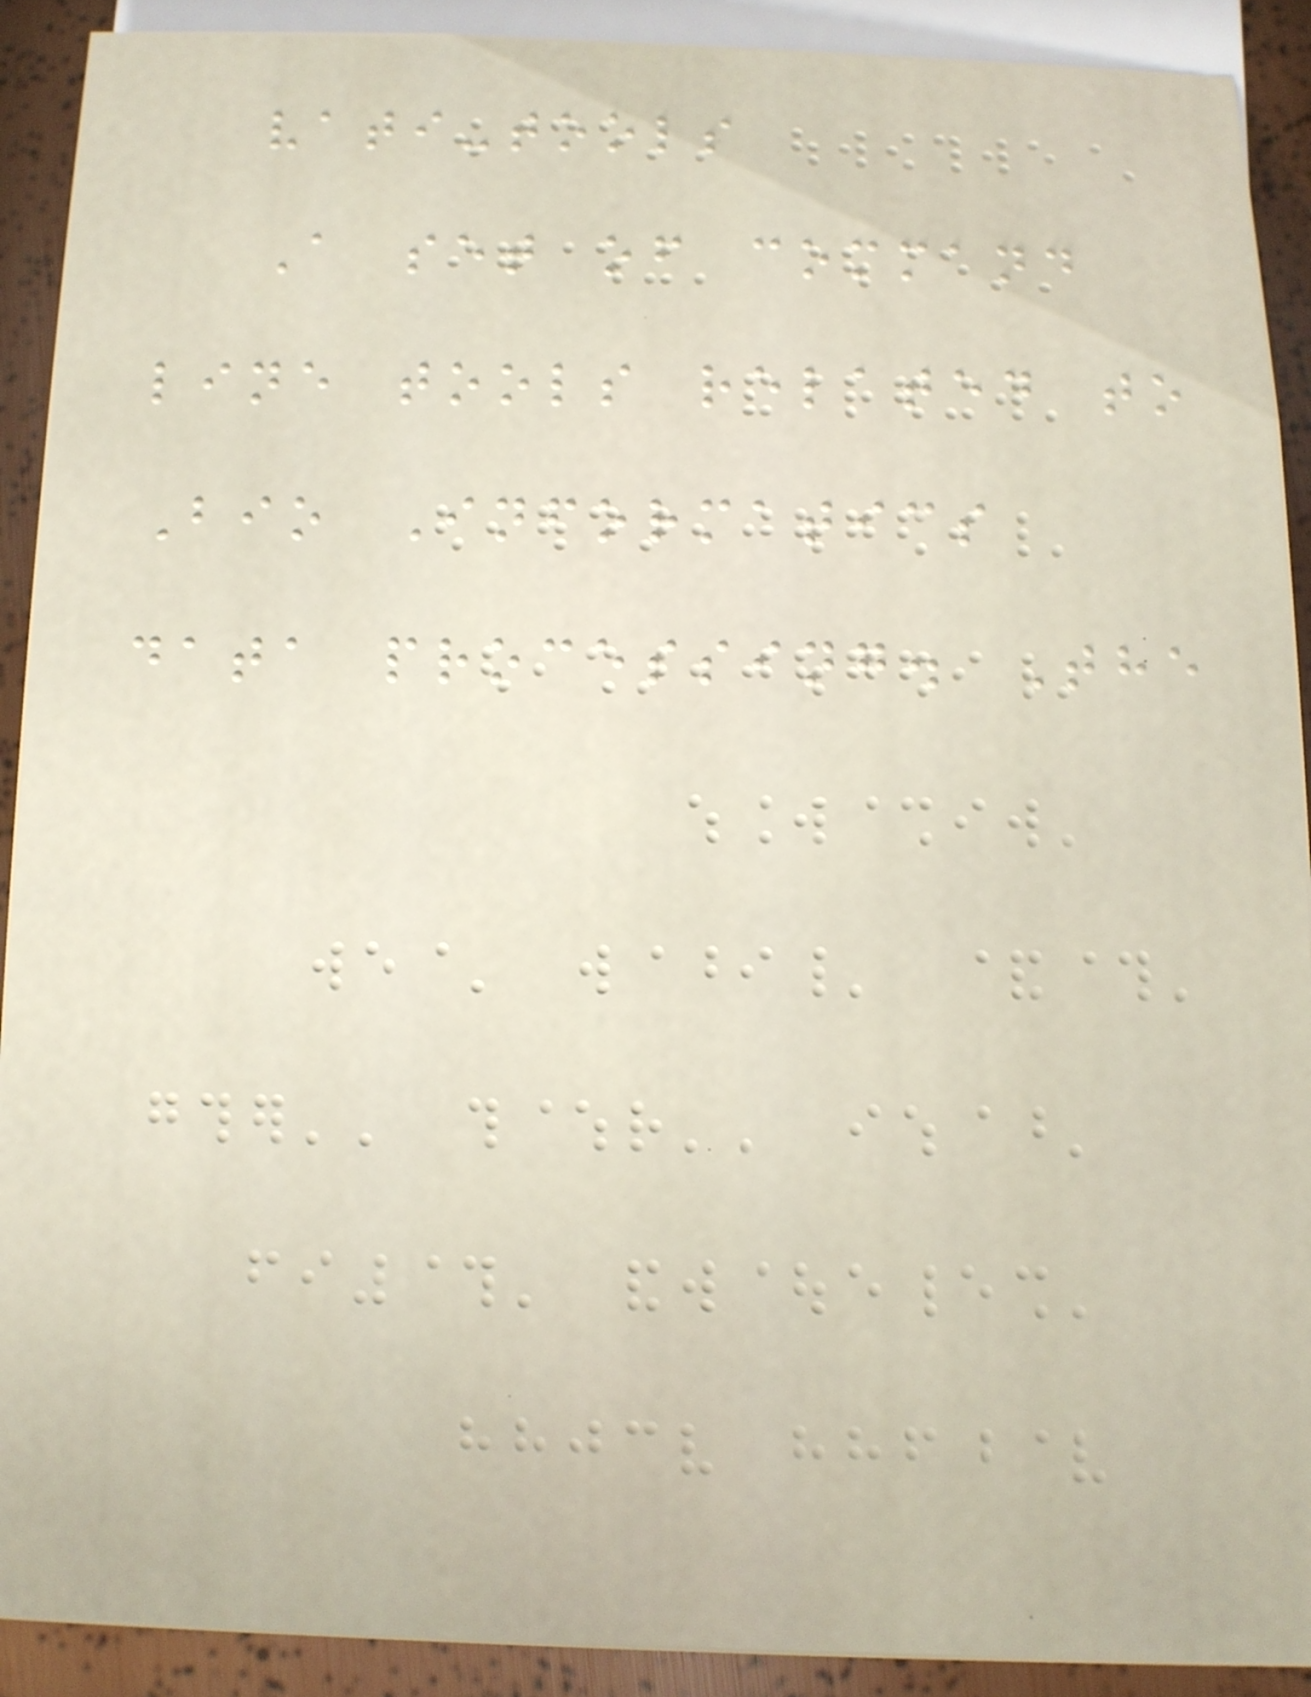vati-tools
A set of command
line tools related to
Bio Informatics
data processing. The
